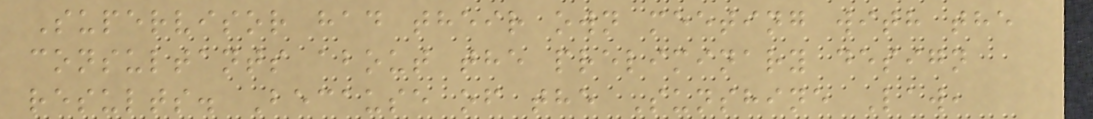Supervisor had their own meeting with the
consultants about the preliminary design
results. Because of the Sunshine Law,
